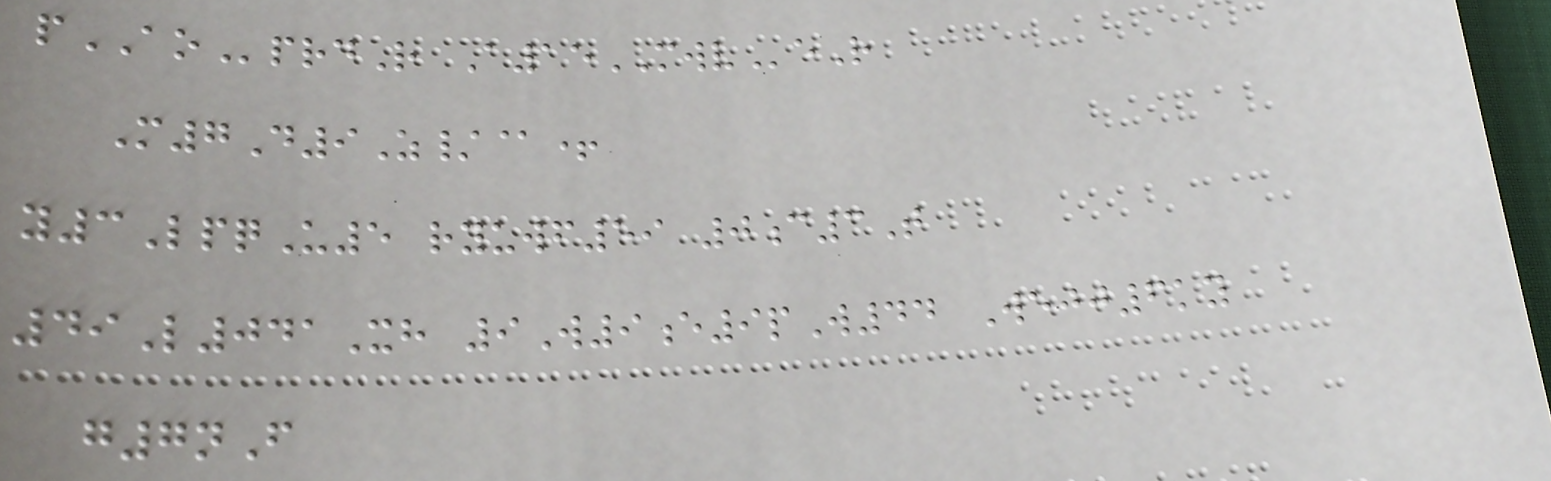pAOprdR A15MWVeR
M7D9Z/@+
y3LpqU5 ryuwf59 0c3T
49L041Xh 9W9e9pW44 Wejj6ky
g7nF
